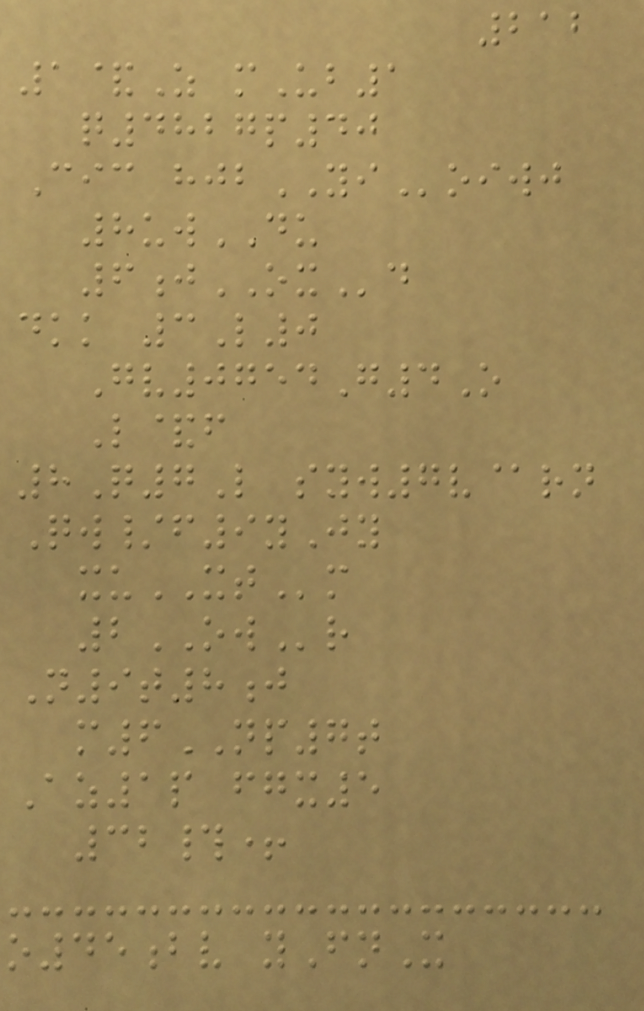212
1&Z mUb1
q4827p40
Cic hjbYIoiwj
8uwDU
6jOXd
dkk 3L0
Gv0754G4O
L&f
8Q7L syw7v@rn
Qw/f9yJy
xuXTm
2OWr
N9t8j
m6NP7t
Az1p fgx5
32#+
o45bv yFnX
